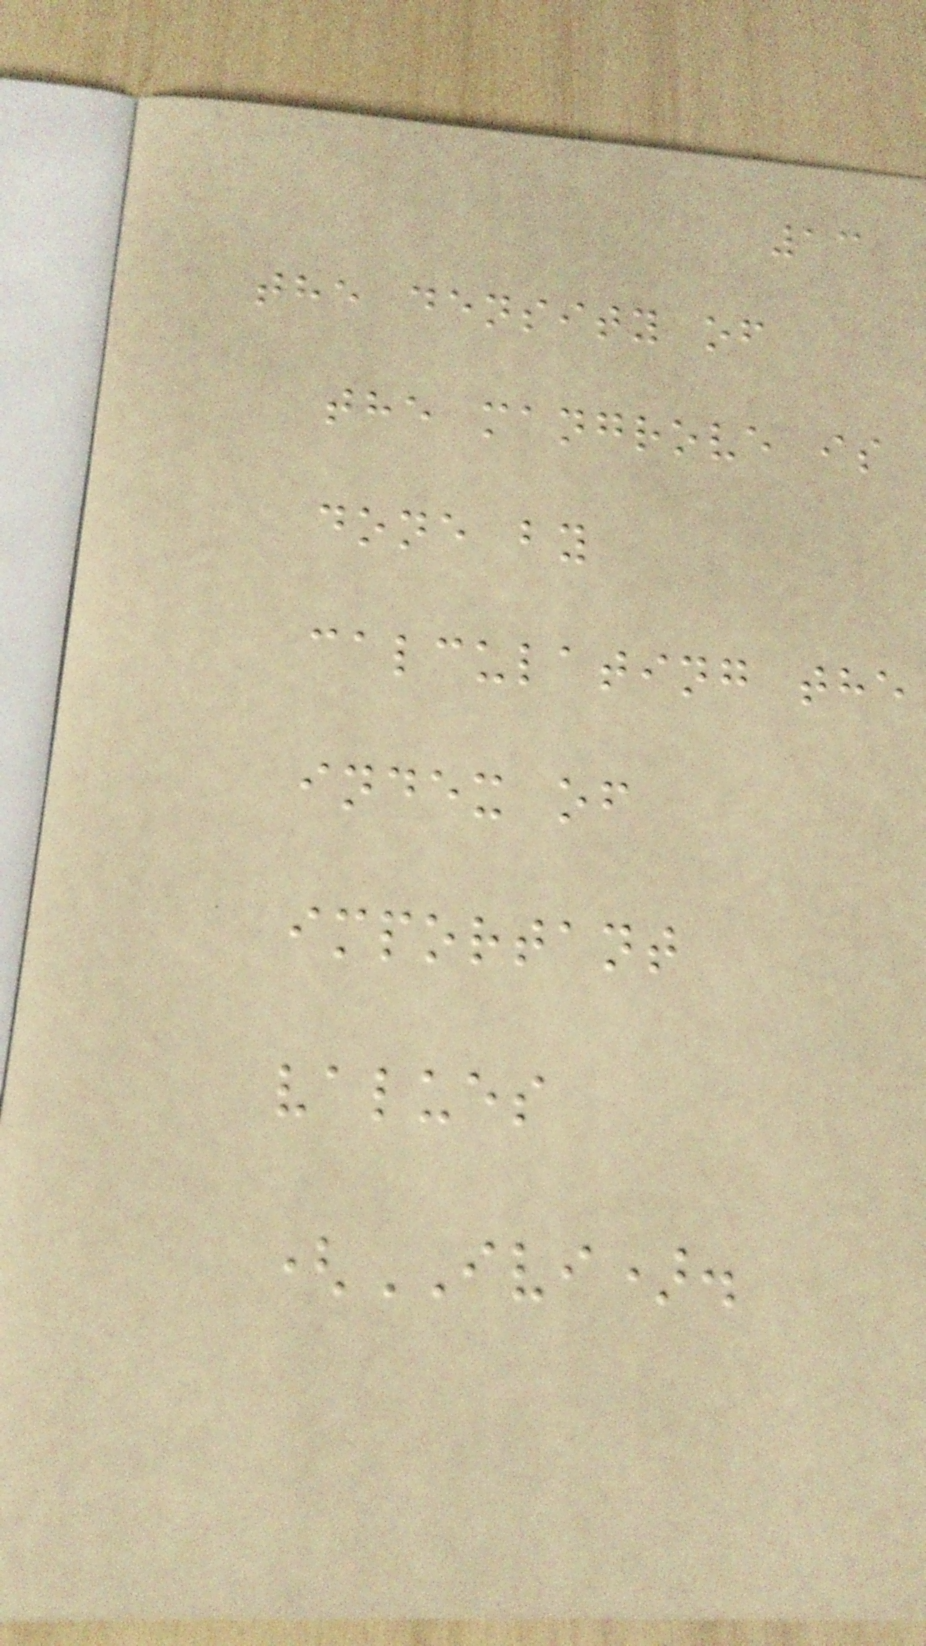13
the density of
the mangrove is
done by
calculating the
index of
important
values
(IVI).
